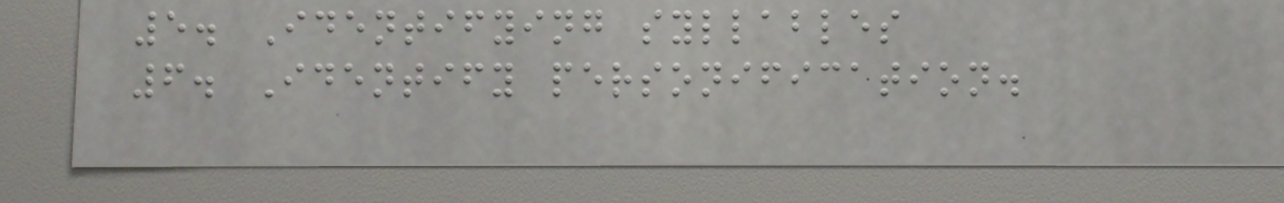5. Identifying syllables
6. Identify personification.
